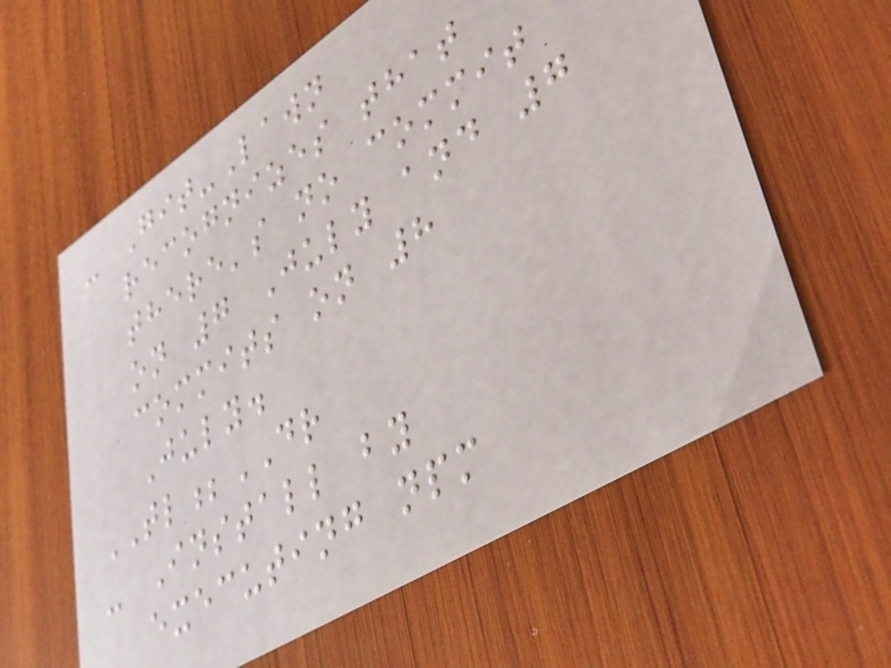- Git-Lawn
recognizes that
there's no commit
on 7 July and 7
commits on 8
July.
TL;DR
- Install by
executing npm
